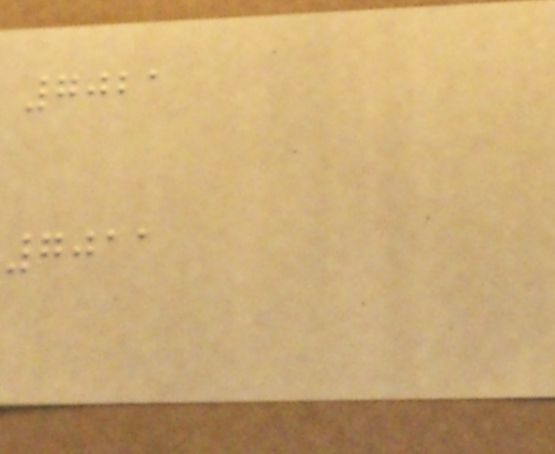7021
7011
